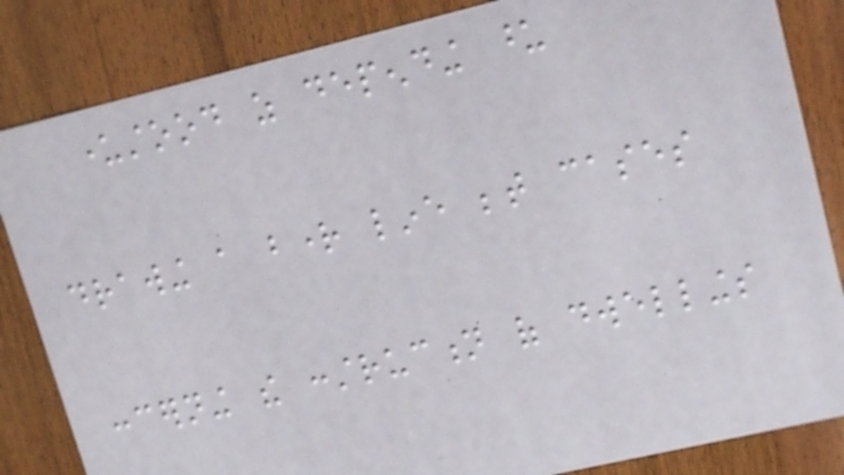understood as depending upon
drawing a bright line between cases
concerning the construction of dwellings
